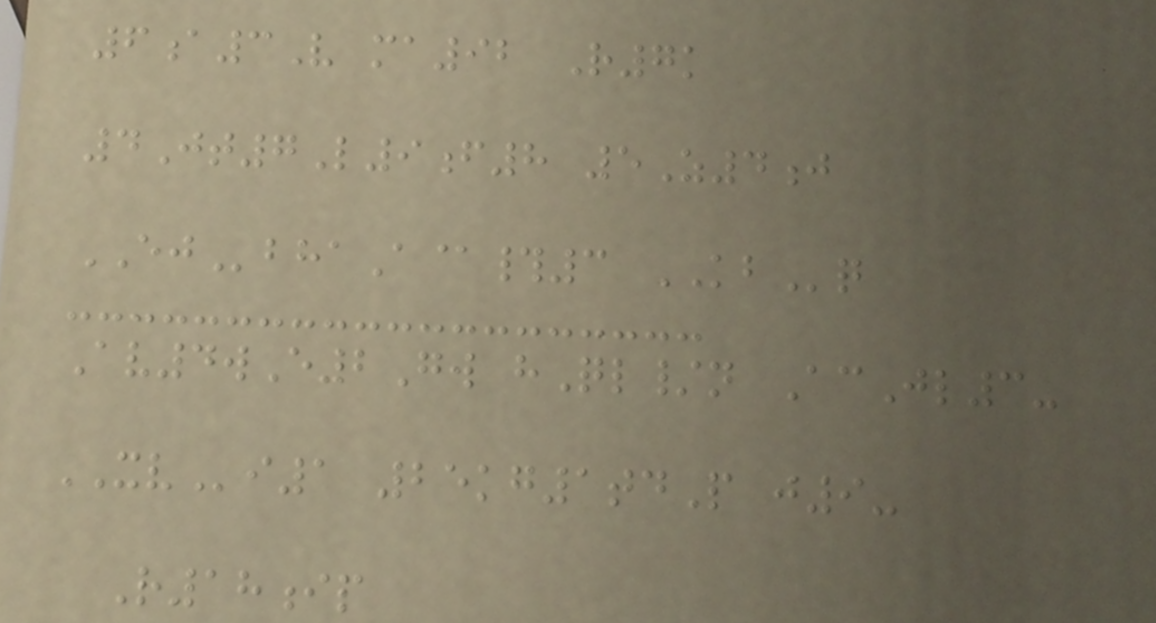6a3V ma92 R7k
4Jt7L9f8 5Z4j
EJbhaA@#3 KBq
Av4wE2Gw hQl/n AcJl3-
XVi1 25kg1tdP j9-
R18ip
